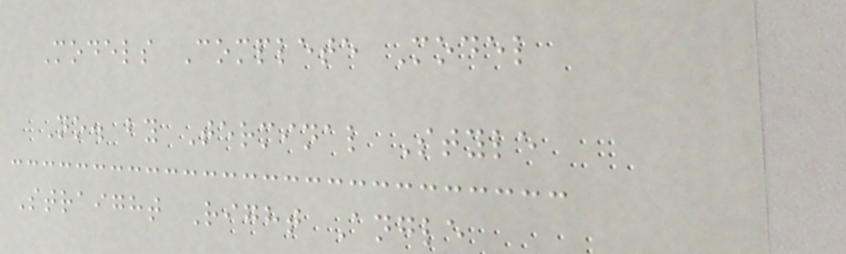Models Complete Model
No. by Terminal Style
Straight Right Angle
